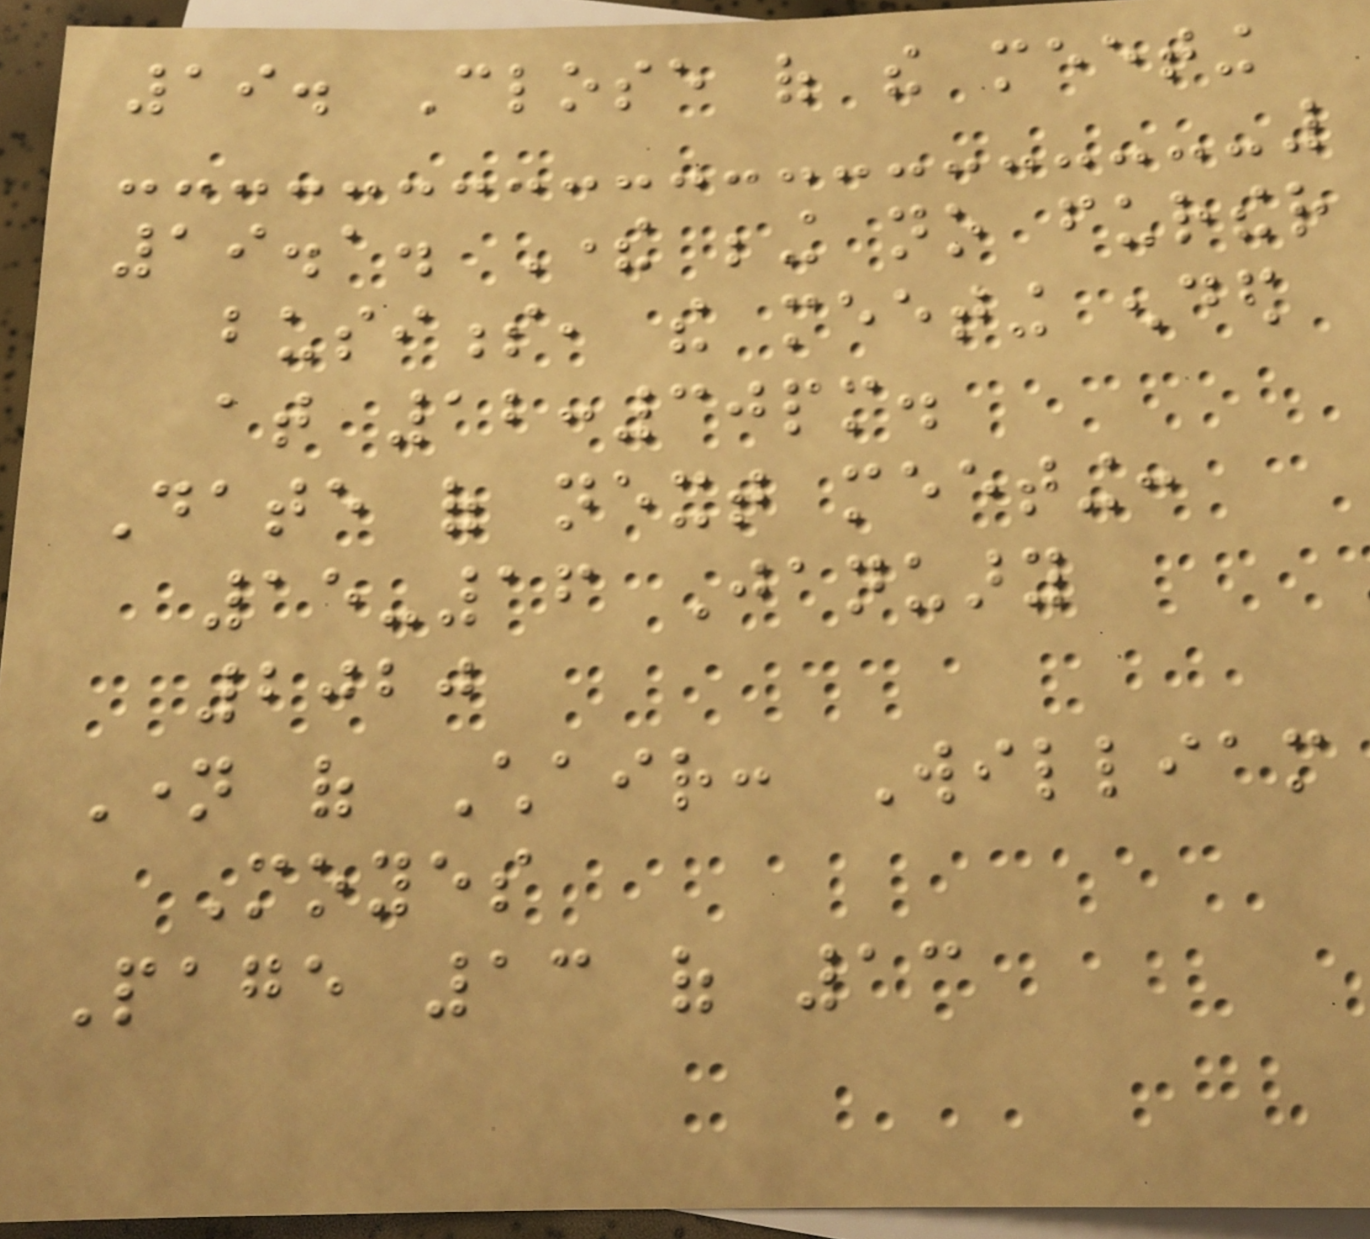19. Close of the meeting
19.1. There being no further
business, the meeting ended
at 12:30pm.
Date of next meeting:
15-16 January
2020
Name of Chair: William
Moyes
Page 13 of 13
